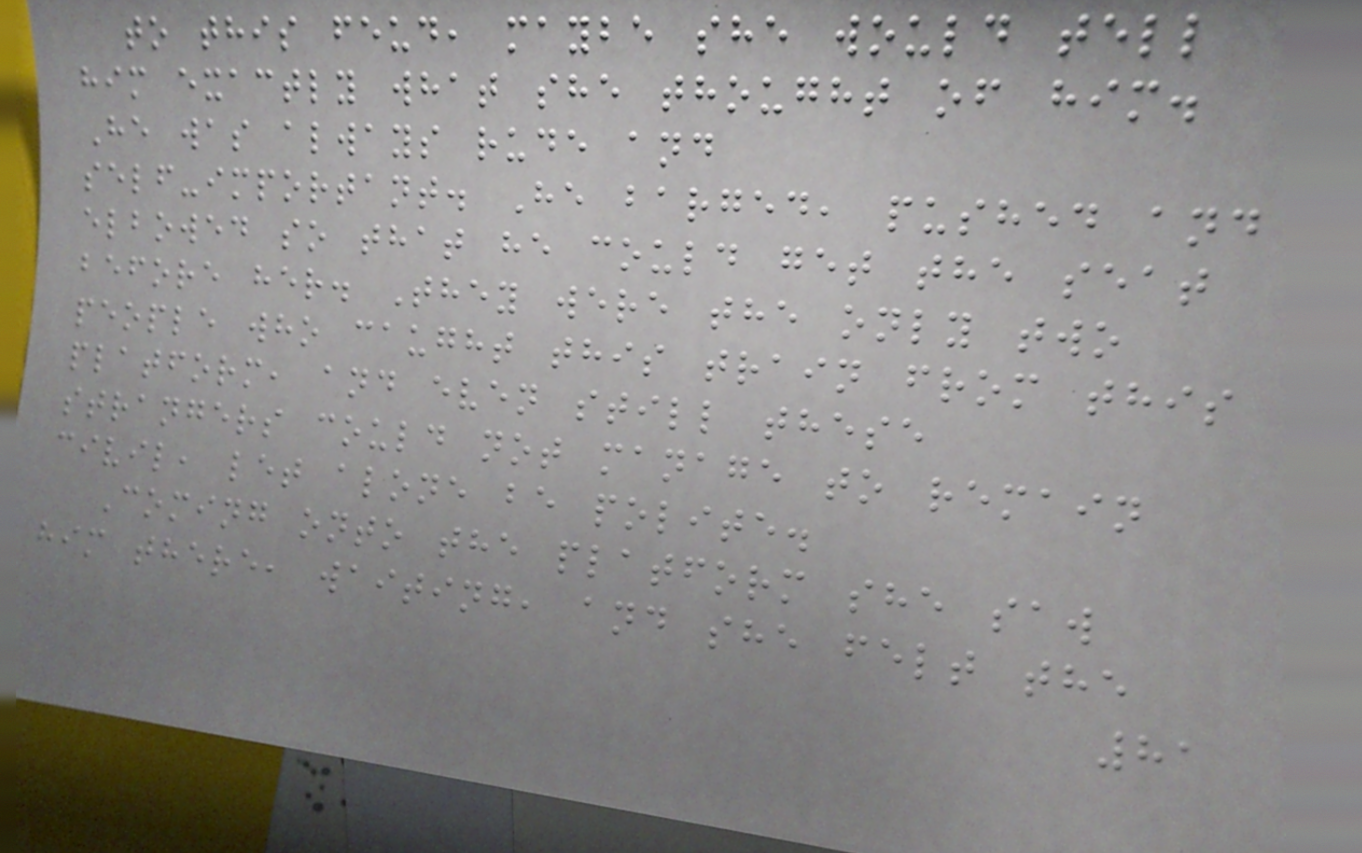to this feud, maybe she would tell
him exactly what she thought of him.
He was always rude and
self-important. He barged, pushed and
elbowed so that he could get the seat
before her. They were the only two
people who caught this train from this
platform, and even still these
strangers could not manage to remain
civil, let alone be polite.
Coming onto the platform she saw
him there, waiting, and she felt the
81
